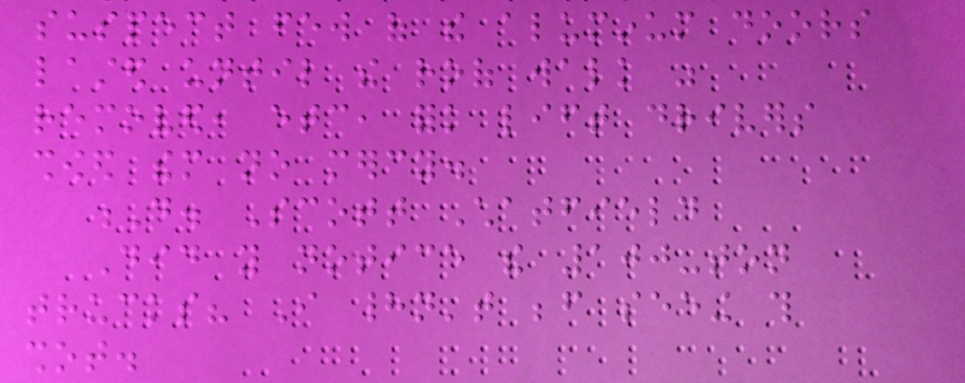suspect few of the aluminum doors
lasted until the roof walk was
removed, etc, fork lift drivers
showed them no mercy.
D. Scott Chatfield
Did you notice the 100-ton
trucks? I hadn't before seeing this
shot.
